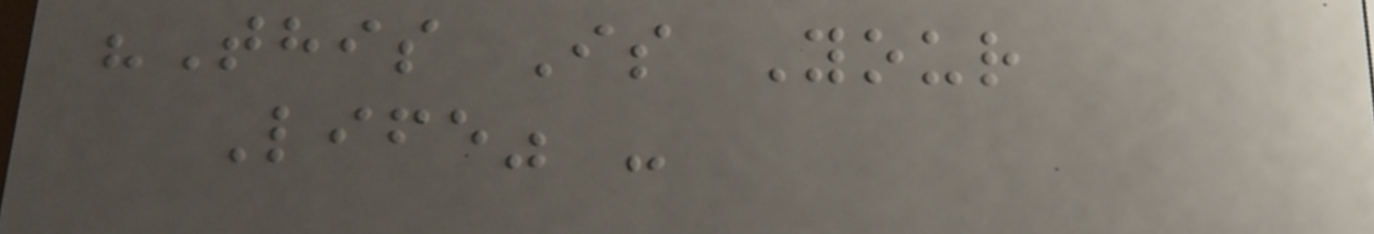"This Is Your
Life" -
